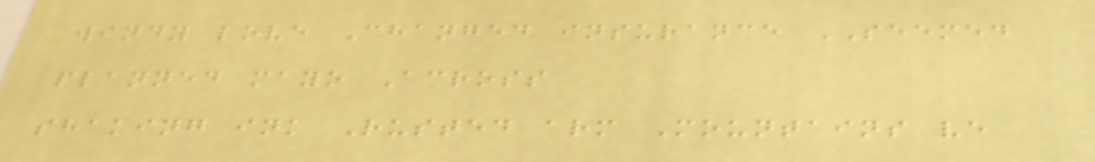windy love Changed insurance SEEMED
planned mayo Across
shaking ink Rusted arm Mountains ve
